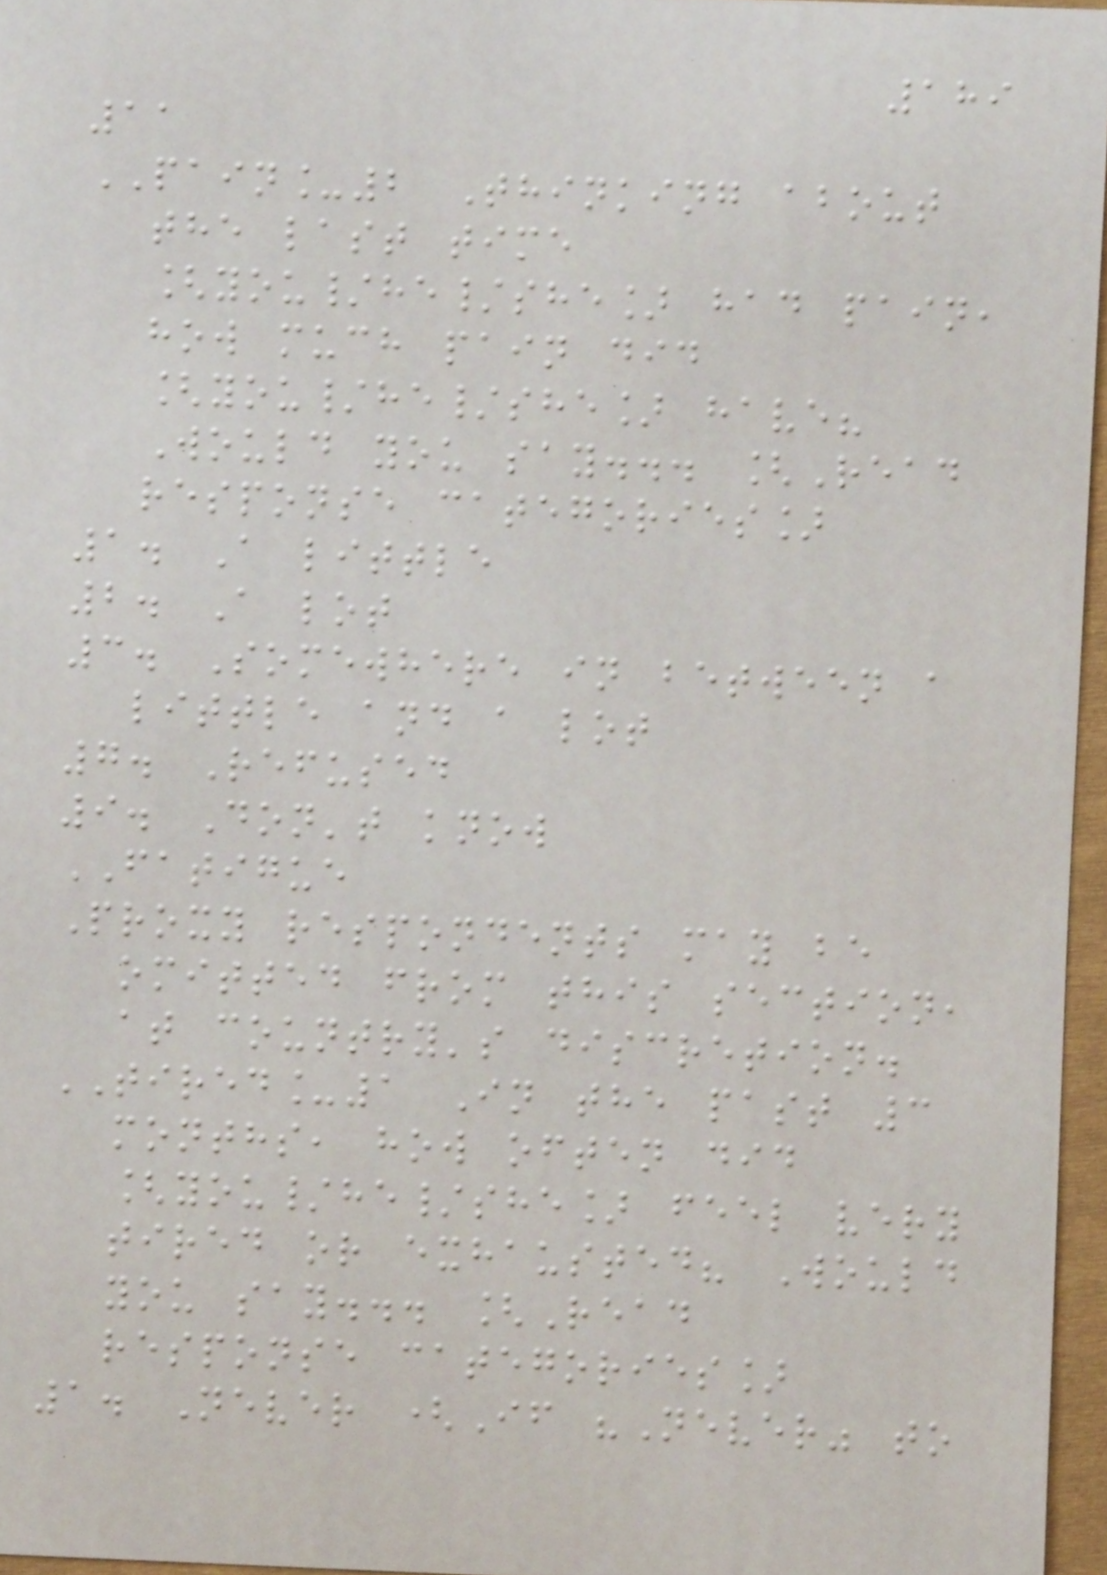189
11
PAIN_2 Thinking about
the last time
[you/he/she] had pain,
how much pain did
[you/he/she] have?
Would you say... [Read
response categories]
1. A little
2. A lot
3. Somewhere in between a
little and a lot
7. Refused
9. Don't know
FATIGUE
Proxy respondents may be
omitted from this section,
at country's discretion.
TIRED_1 In the past 3
months, how often did
[you/he/she] feel very
tired or exhausted? Would
you say... [Read
response categories]
1. Never (If "Never" to
